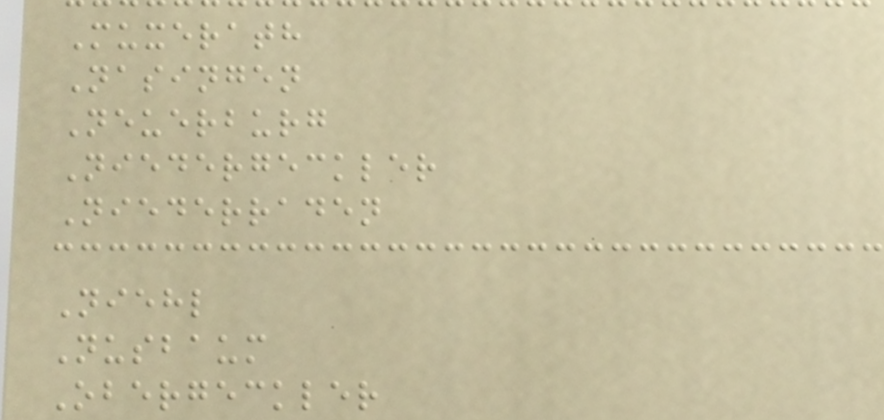Muxerath
Nasingen
Neuerburg
Niedergeckler
Niederraden
Niehl
Nusbaum
Obergeckler
